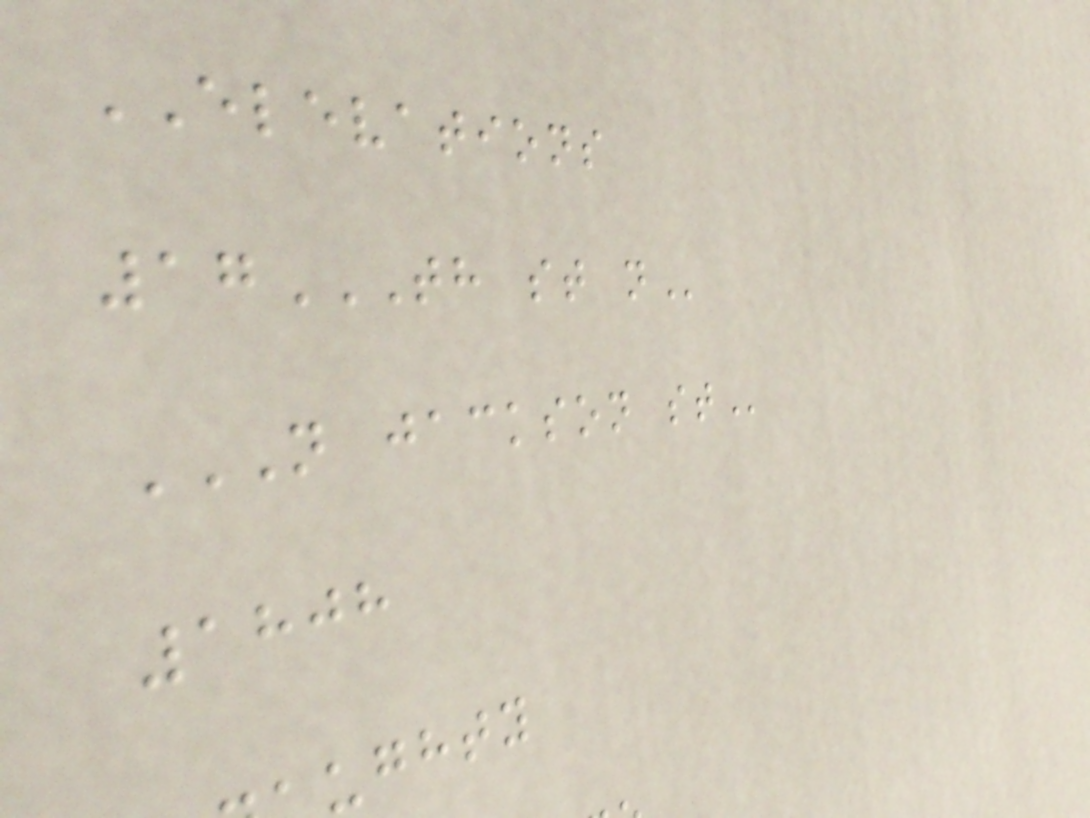ELEVATIONS
17TH ST N
N JACKSON ST
1808
ughty
